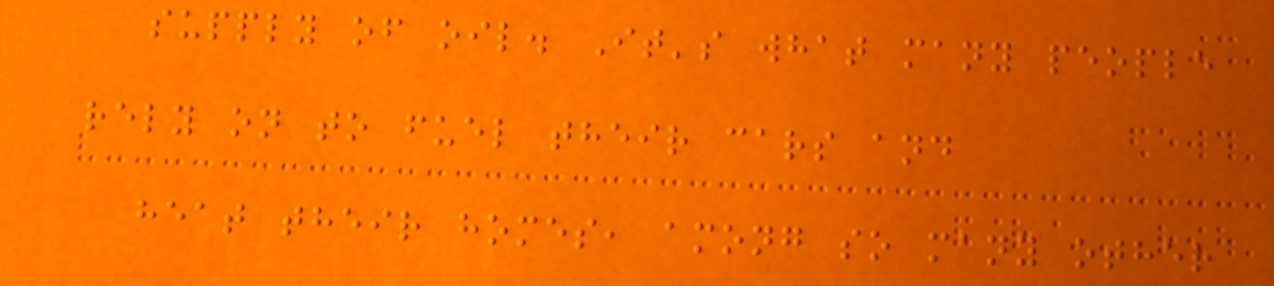supply of oil. It's what many people
rely on to fuel their cars and
heat their homes, among so many other
